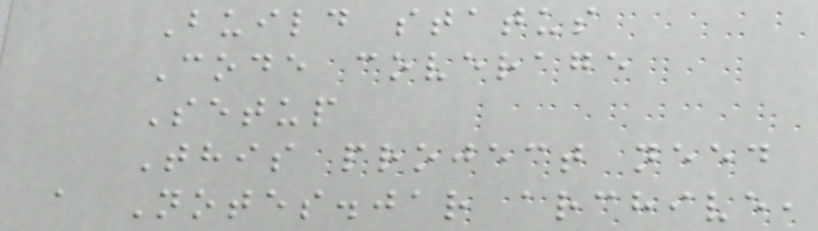Build status
Code coverage
Setup
This project need
a Notes.jar archive,
